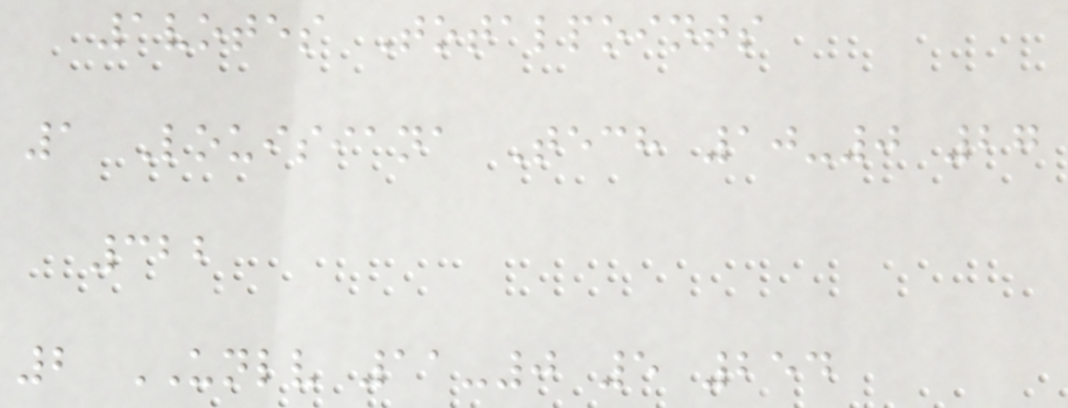1votes Totalpoints
1 Louisiana Tech 10-0 27
322
2 UNLV 11-0 5 254
